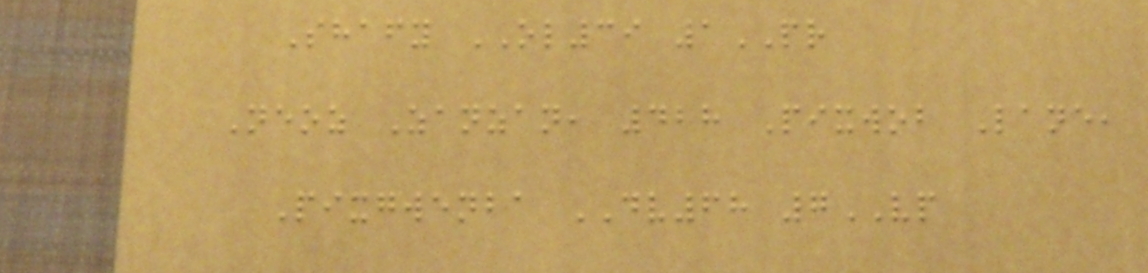Shafy OL39 1PR
Neoz Zanzan, 428 Pixwob Lane,
Pixgwenba DV68 7VP
